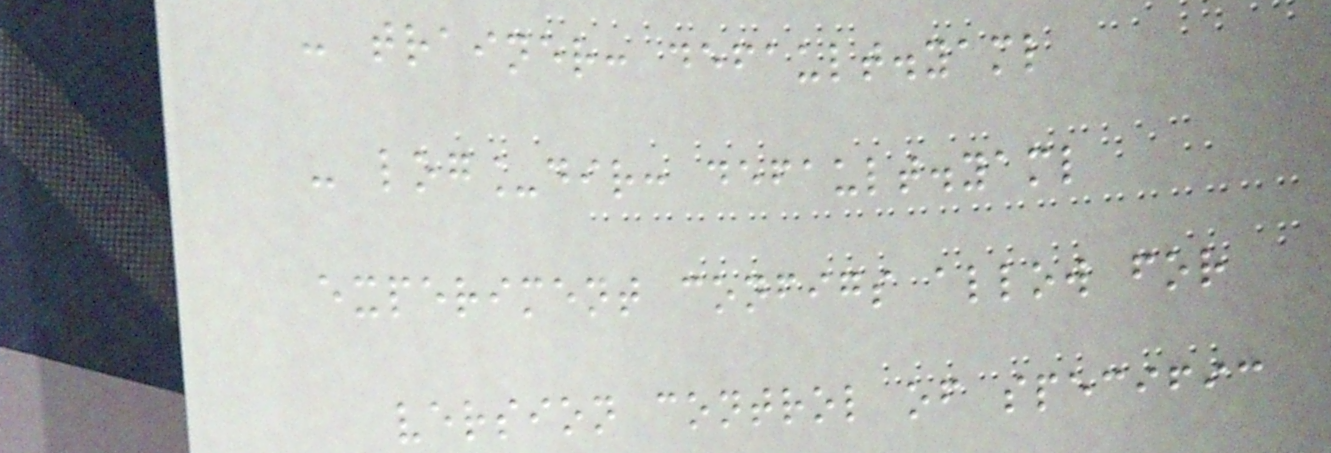- trainer: default.yaml
- log_dir: default.yaml
experiment configs allow for
version control of specific
